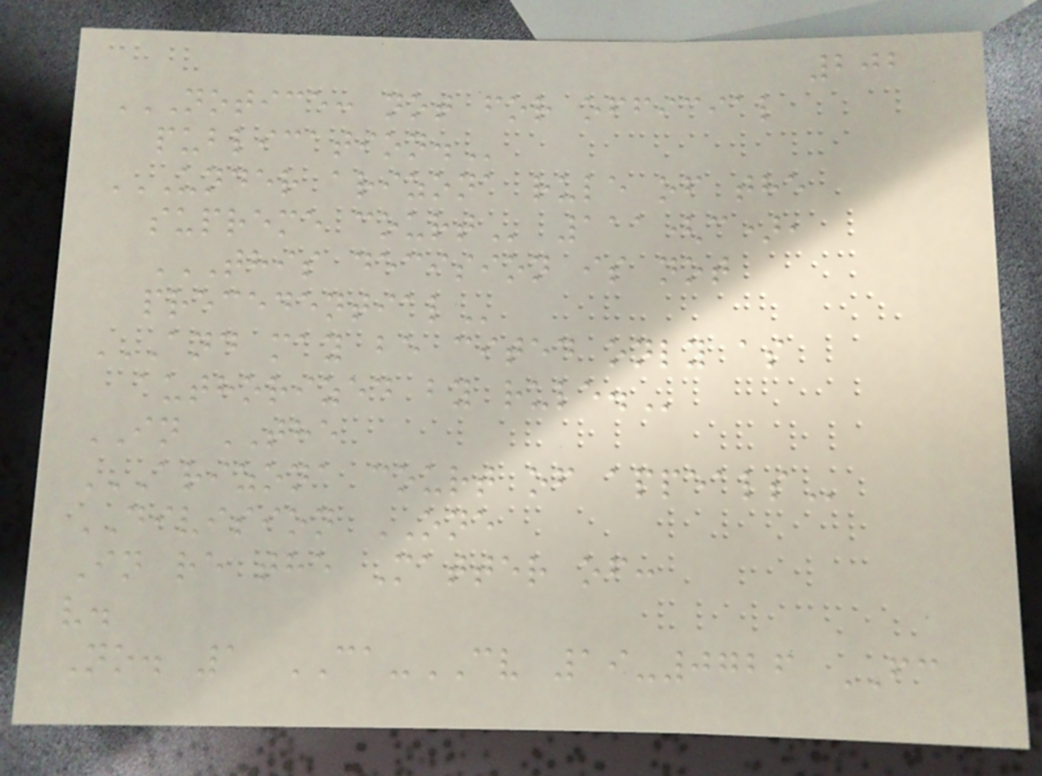202
NOTICE: NOT FOR OFFICIAL
PUBLICATION.
UNDER ARIZONA RULE OF THE
SUPREME COURT 111(c),
THIS DECISION IS NOT
PRECEDENTIAL
AND MAY BE CITED ONLY AS
AUTHORIZED BY RULE.
IN THE
ARIZONA COURT OF APPEALS
DIVISION ONE
In re the Matter of:
v.
No. 1 CA-CV 19-0726 FC
